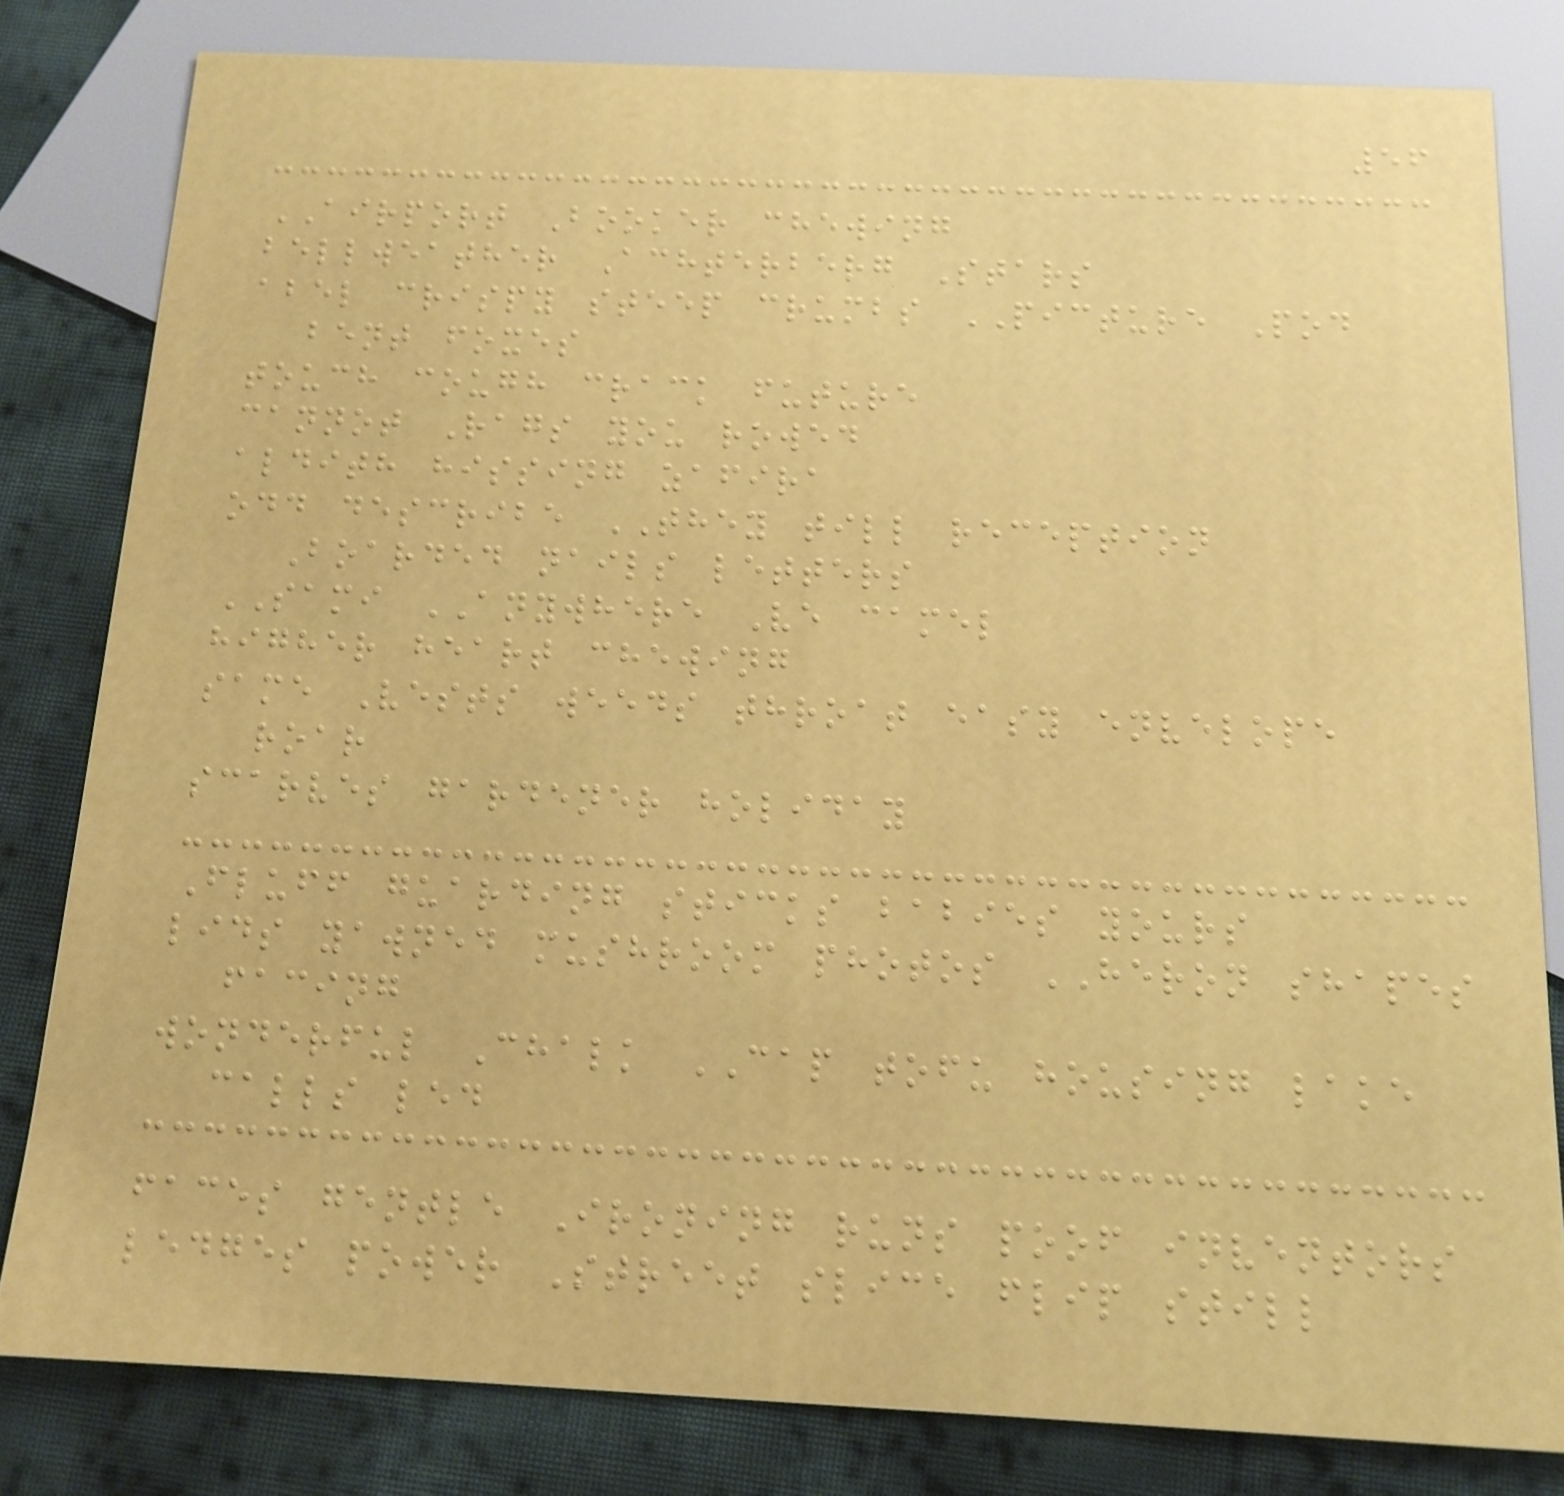56
AIRPORT Booker chewing
bellweather Achterberg Stars
abel crispy steep crumbs PICTURE Pod
bent foxes
touch cough crack future
cannot Rags you rowed
aldith hissing zafira
odd describe THEY till reception
Boarded nails letters
SAMI ANYWHERE Ve camel
higher heart chewing
same Vests weeds throat easy envelope
roar
scarves gardener holiday
Fluff guarding sticks babies yours
lids yawned mushroom photos HERON shapes
facing
wonderful Chalk CAP tofu housing lake
calls led
faces gentle Ironing runs poof inventors
ledges power Street slice flip still
